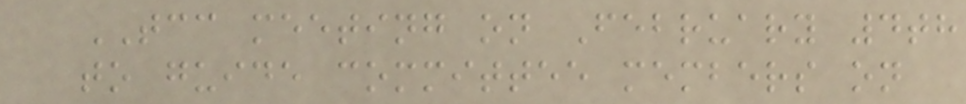TCC meeting on February 4th
to guide committee members on
